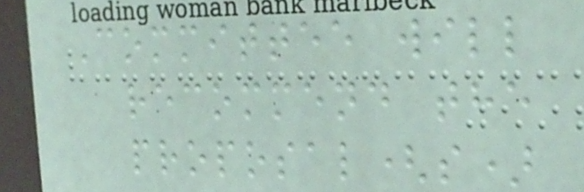Committee will
recommend the
proposal(s)
